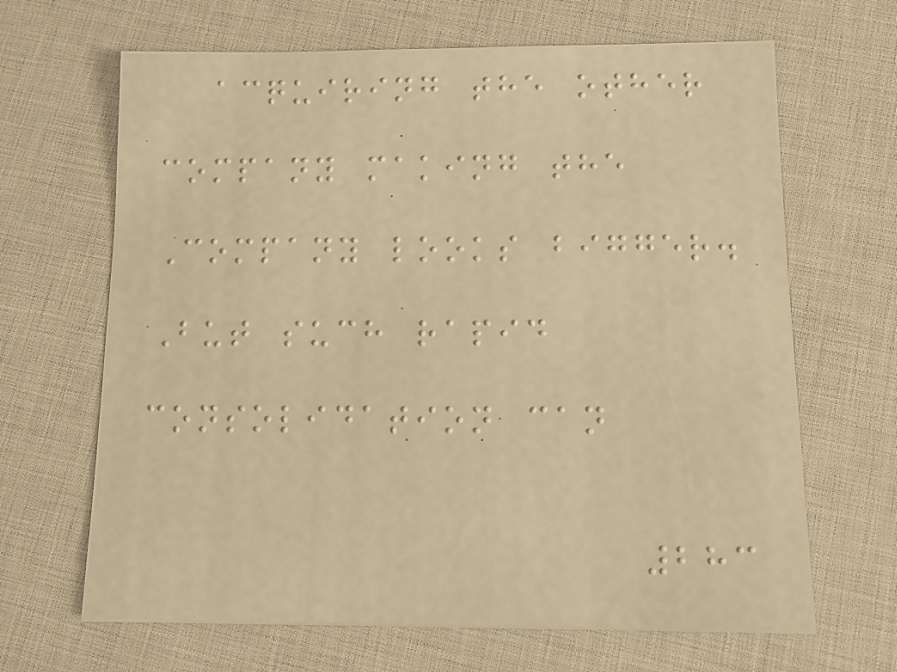acquiring the other
company making the
Company looks bigger.
But such rapid
consolidation can
283
